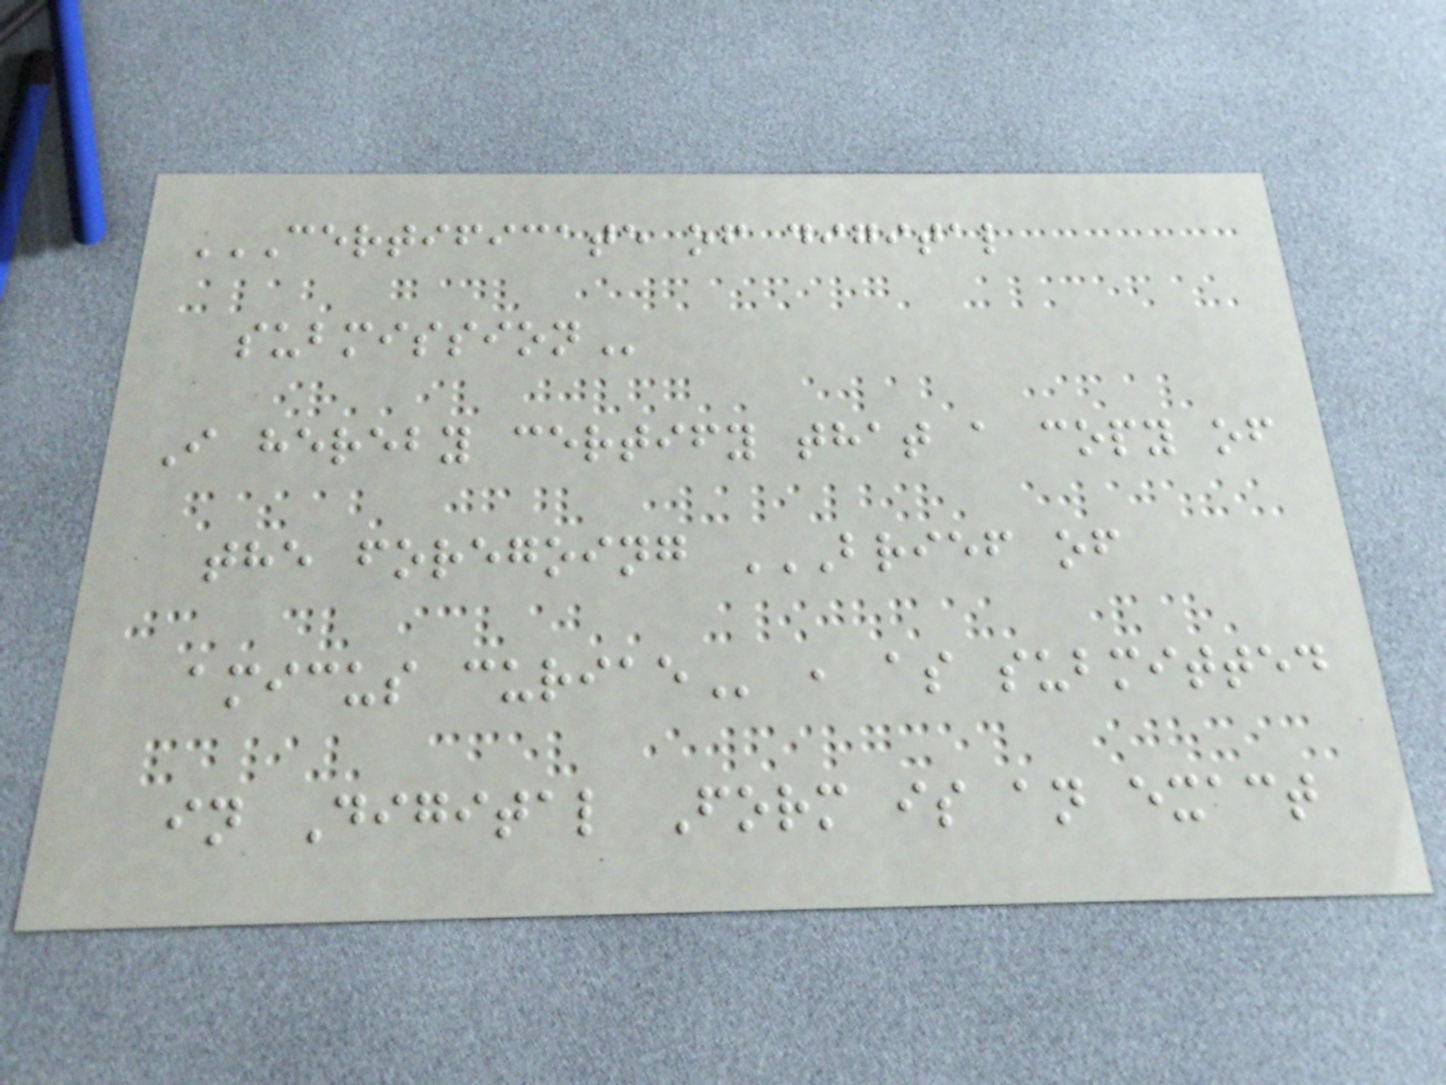CERTIFICATE OF DIGITAL
SUBMISSION
I hereby certify that a copy of
the foregoing BRIEF OF
AMICUS CURIAE , as submitted
in Digital Form is an exact
